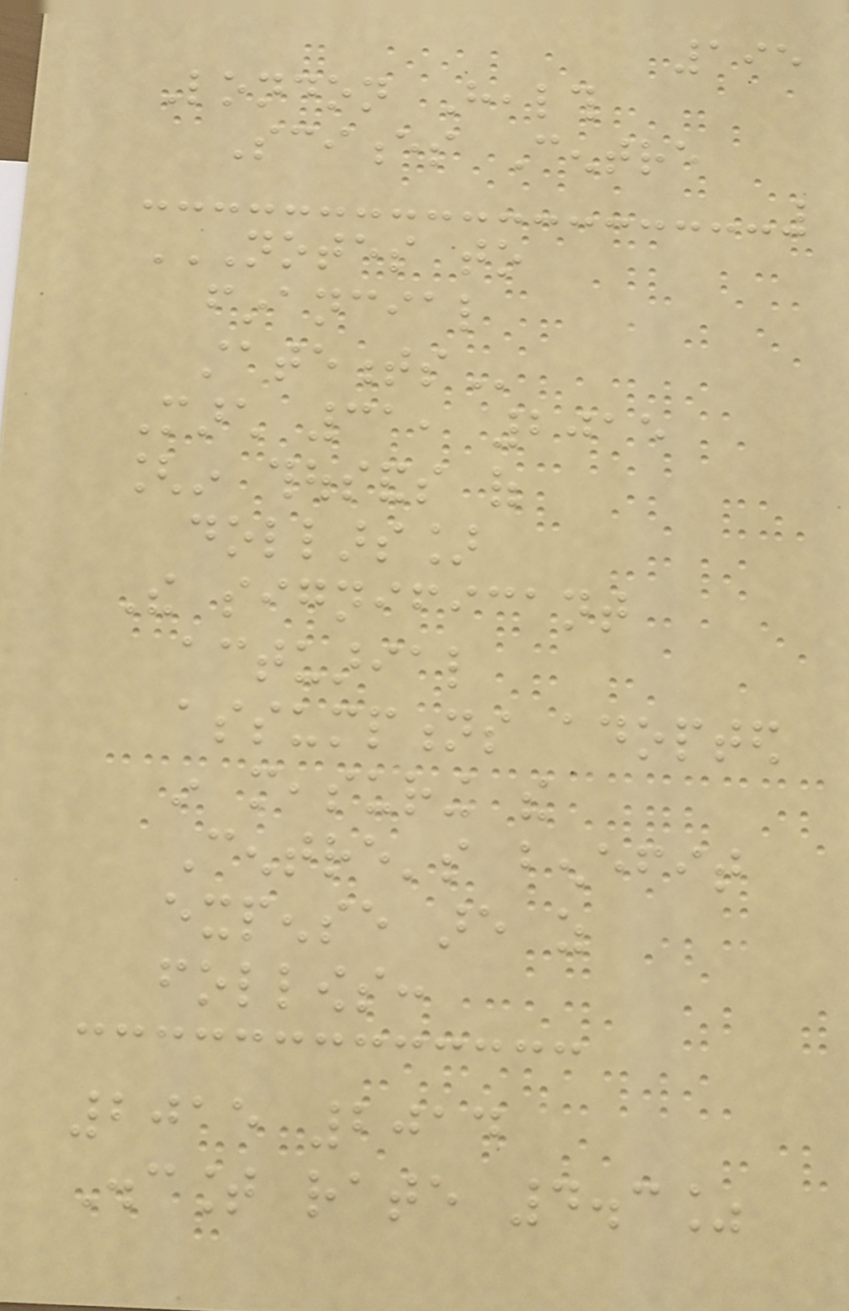195
London Health
Sciences Centre
NOTES TO
FINANCIAL
STATEMENTS
March 31, 2015
[in thousands of
dollars]
The significant
actuarial
assumptions adopted
in measuring the
Centre's benefit
expense are as
follows:
2015 2014
Discount rate 4.3%
